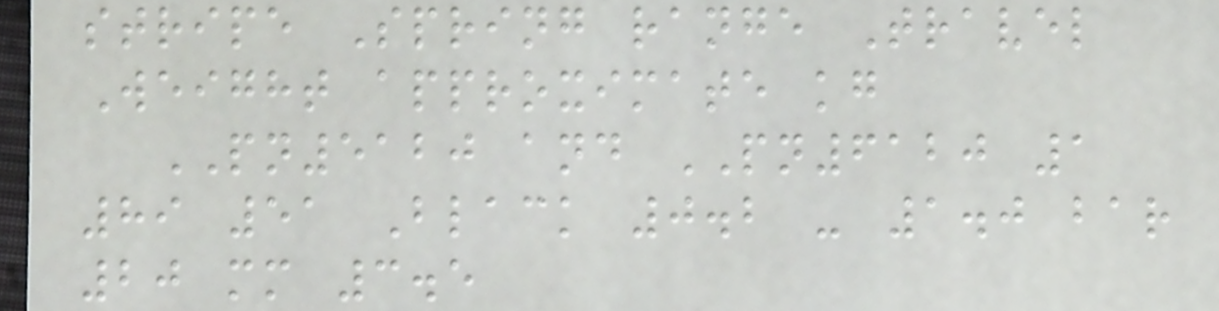stripe Spring range Travel
Weight approximate kg
PN5120 and PN6120 1
89 51 Black 0.2 - 1.0 bar
20 mm 3.5
